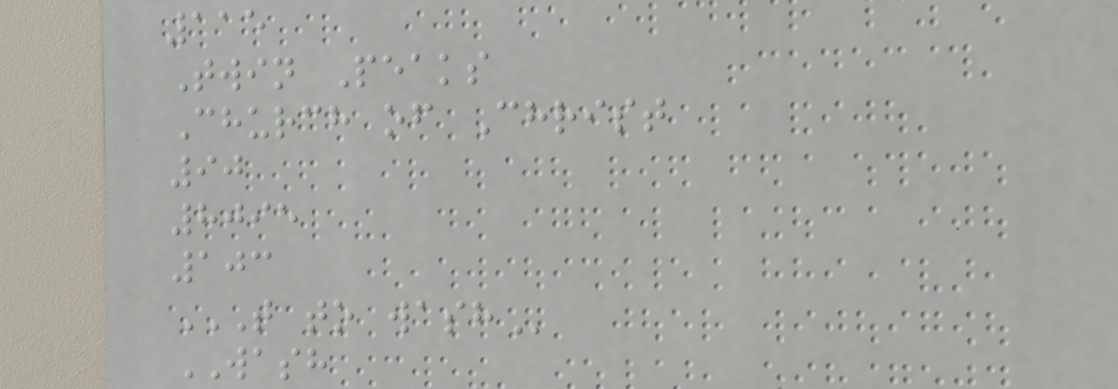115
Twin Peaks
Church of Christ
90
8095
103
T TO WASH
WASH
